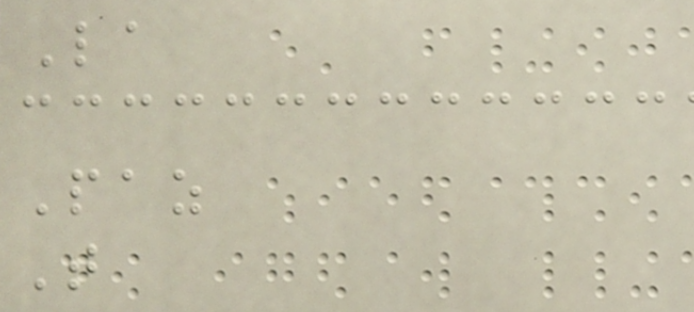La
Paz
T
